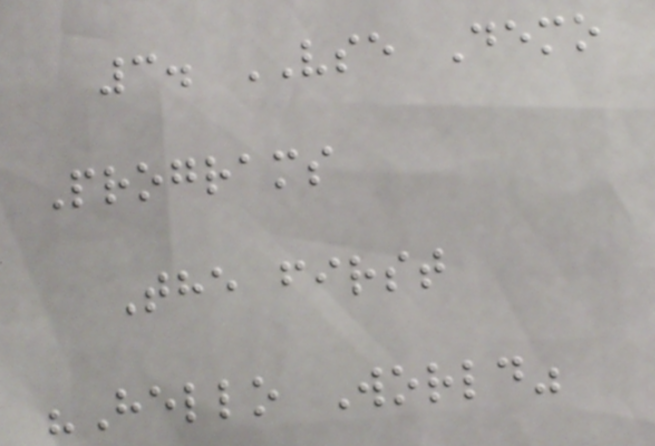3. VSE Demo
Programs
The first
"Hello World"
